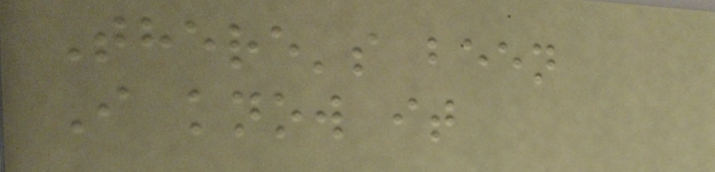There's been
I know it
